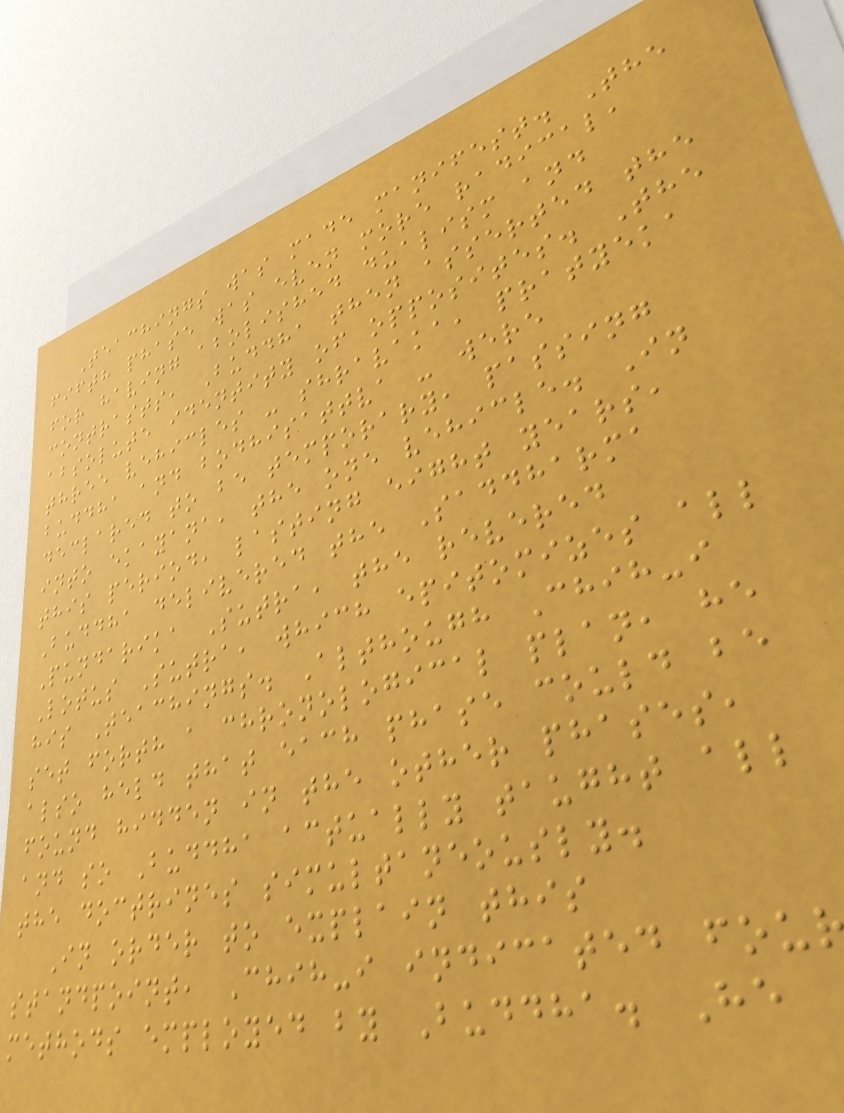Teachings was made manifest. The
fifth phase was even more radical,
for having abolished dualism and
contrasts, Buddha then asserted the
absolute identity of opposites. The
three vehicles - shravaka, pratyeka
buddha and bodhisattva - were
declared to be temporary, passing
into ekayana, the one vehicle. In
this period, lasting eight years,
Buddha delivered the Saddharma
Pundarika Sutra, the revered
Lotus Sutra, which epitomizes all
his Teachings. Although Chih-i
set forth a chronological plan, he
also held that each phase could be
found hidden in the other phases,
and so Buddha actually taught all
the doctrines simultaneously.
In order to explain this
standpoint, Chih-i indicated four
methods employed by Buddha. He
